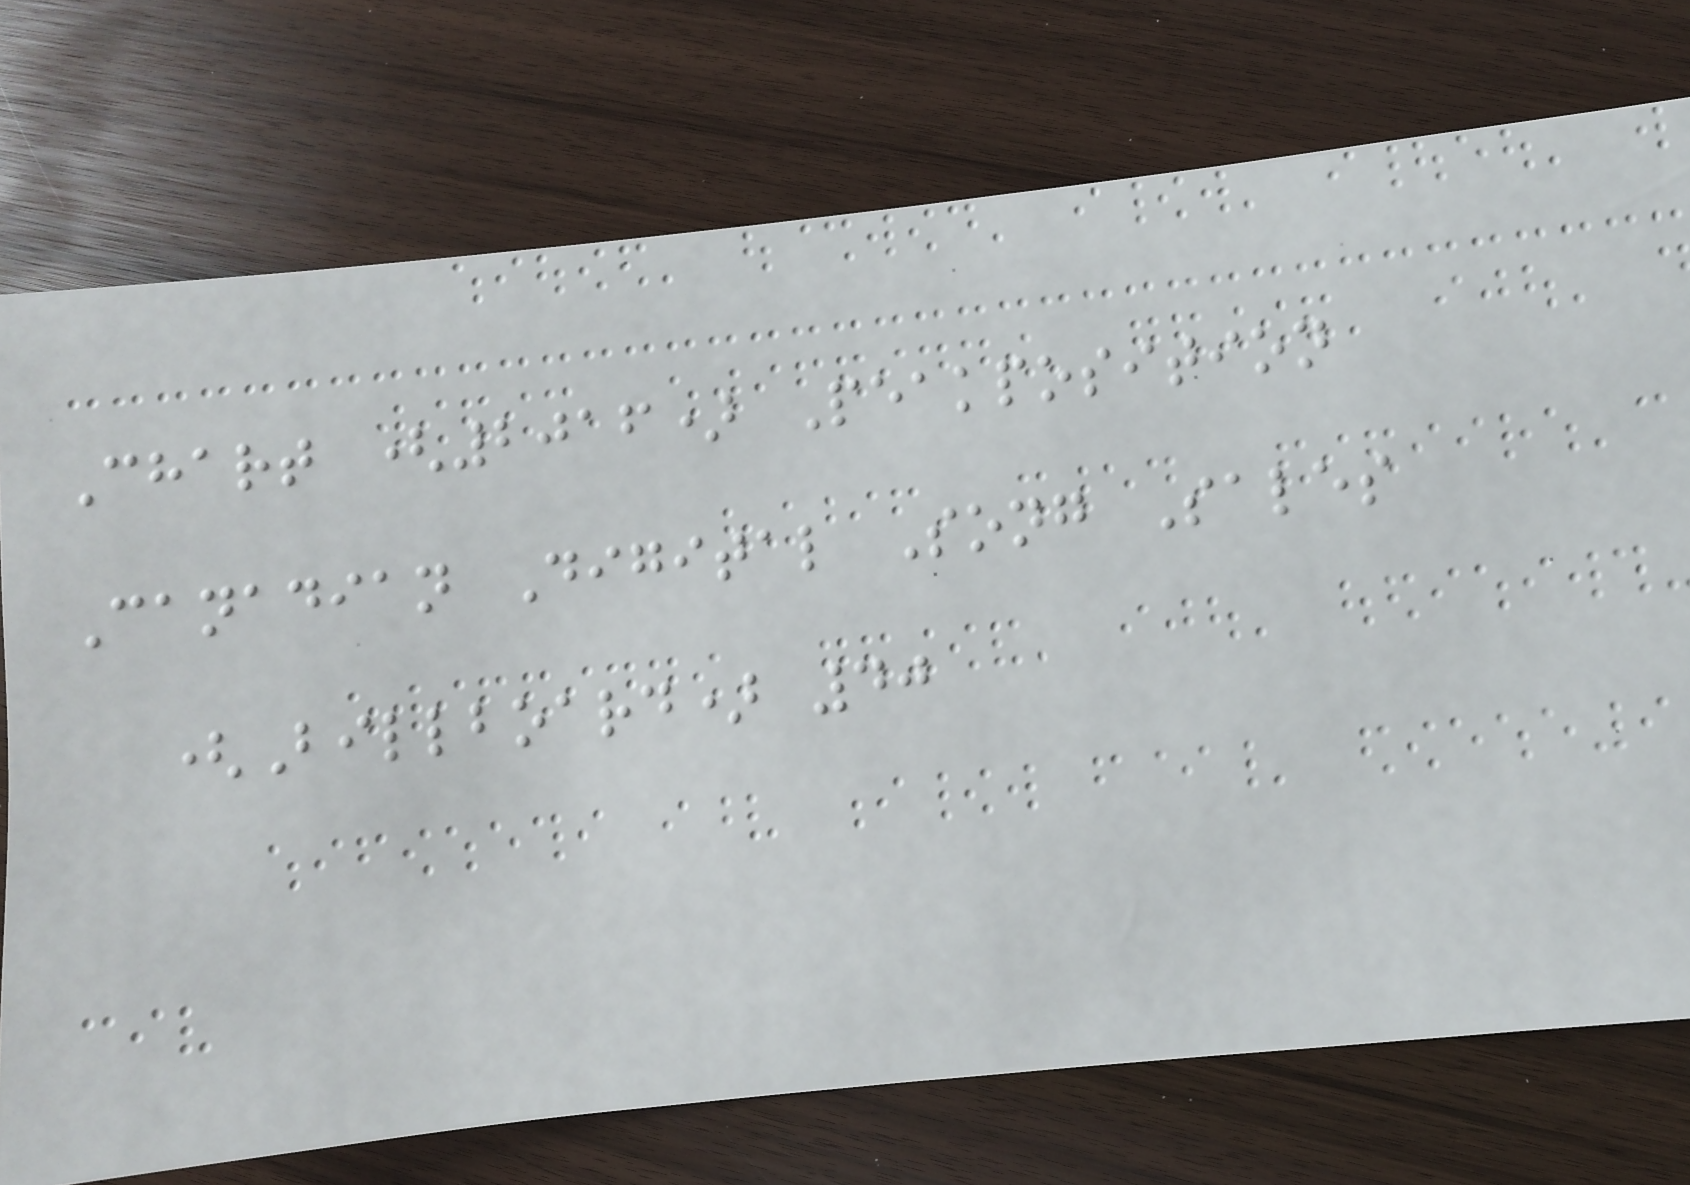Chart (2016) Peakposition
Canadian Digital Song Sales
(Billboard) 40
